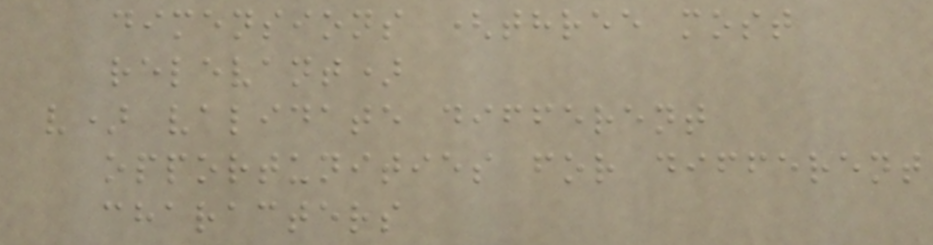dimensions (three most
relevant)
v) validate different
opportunities for different
characters
